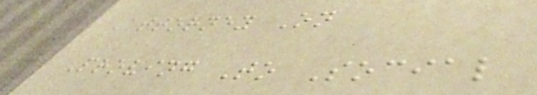Attorney On
Proving To Social
